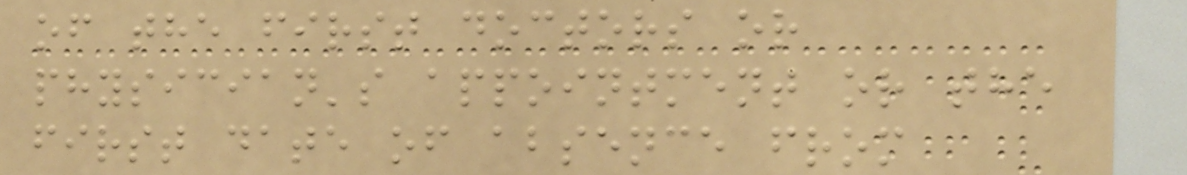of the first doctors or
physician's appointment or the
first date of absence from
